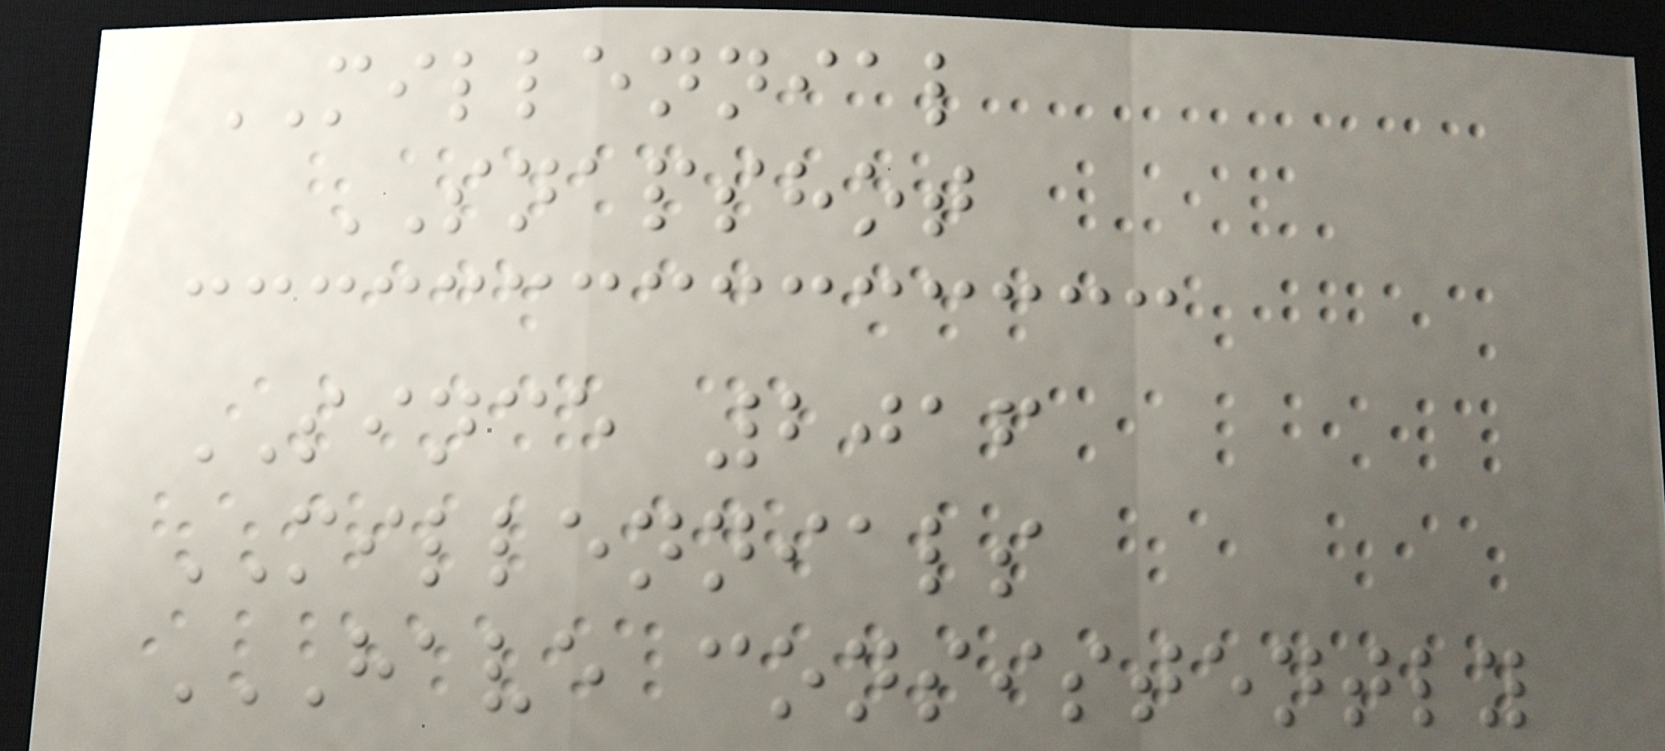MILLENNIAL
SNAPSHOT
SINCE 2016
MILLENNIALS
HAVE CONSISTENTLY
